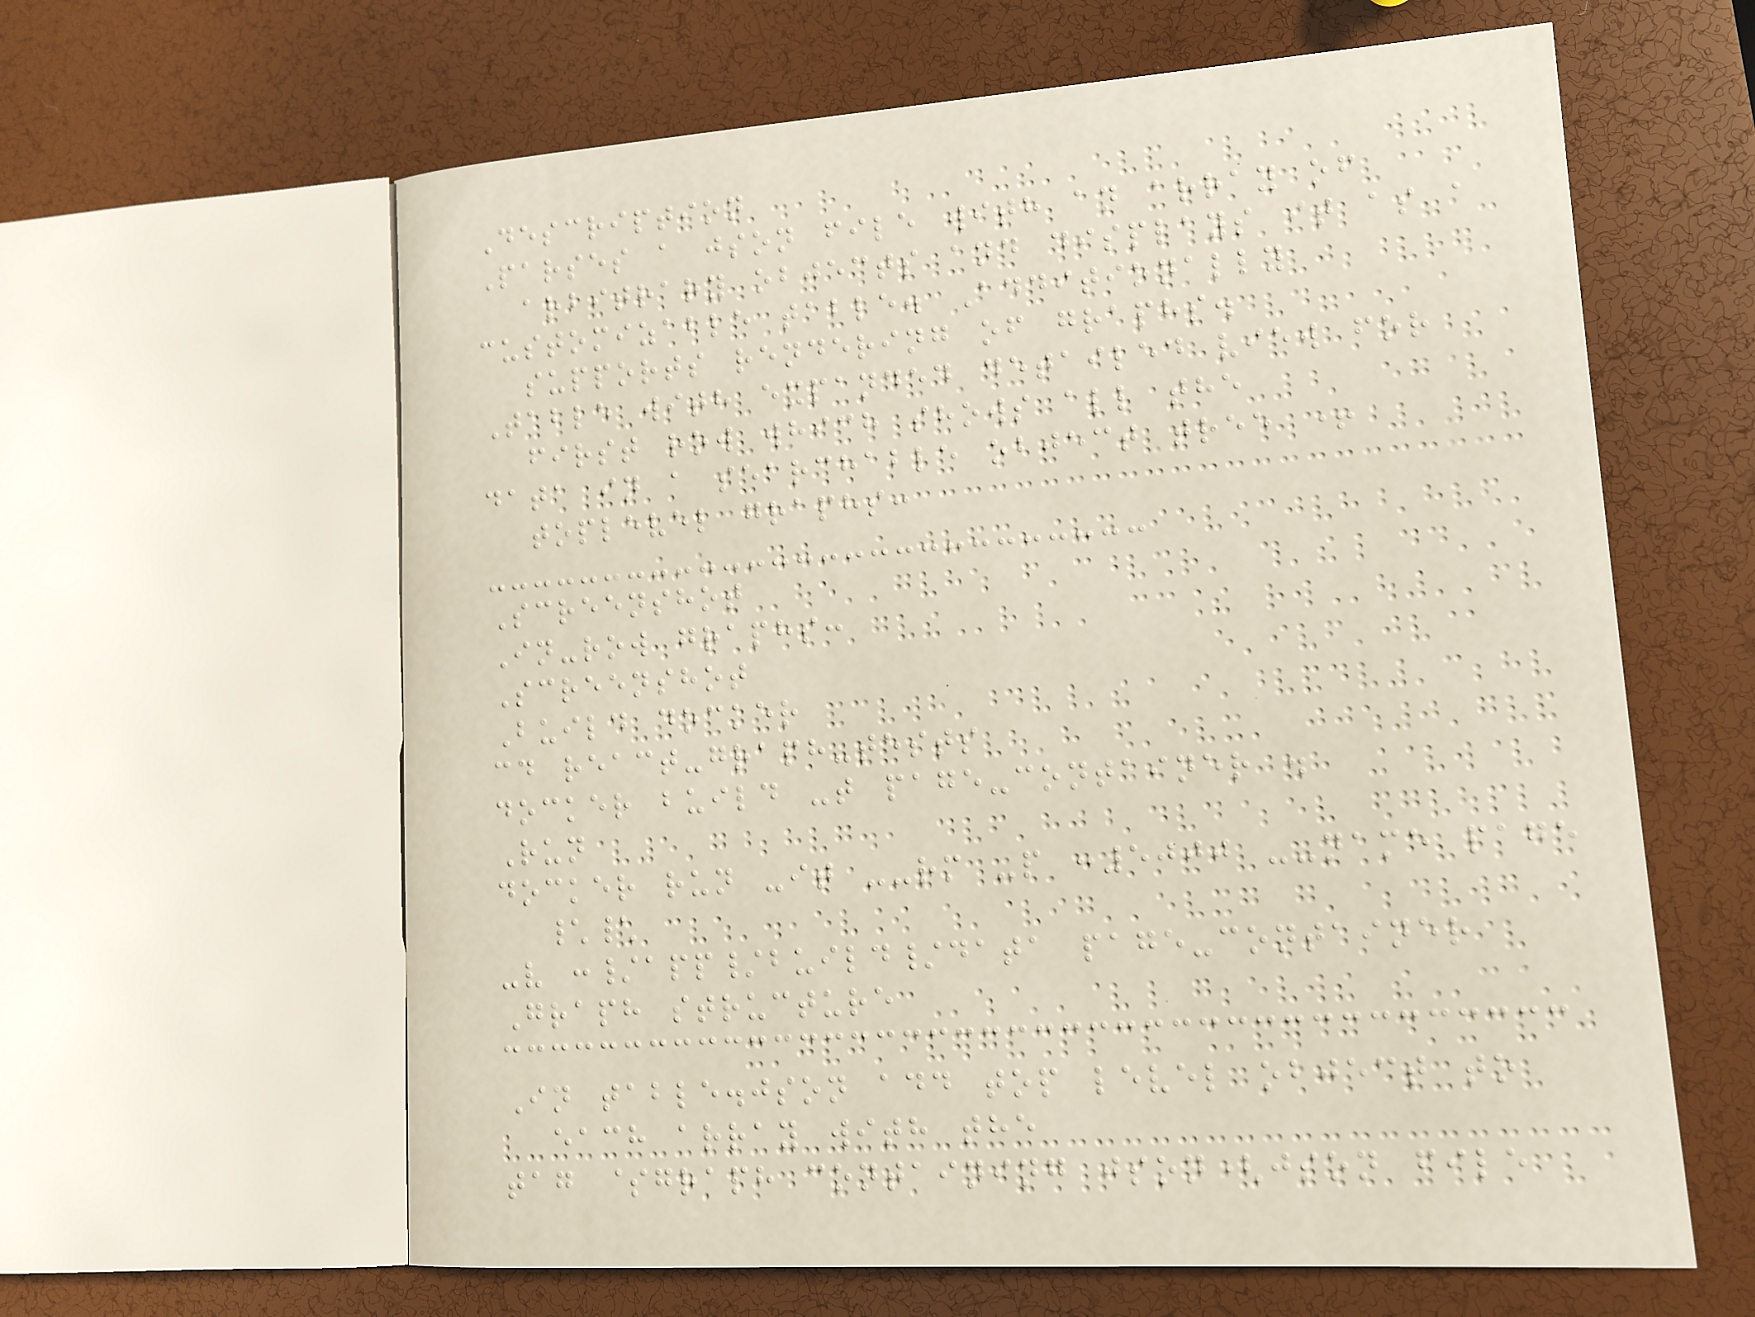Description
Parses a json file with an array of
arbitrary objects and displays it as a
customizable table. Additionally
supports rendering of graphs.
Table with expanded detailed view for
first row which shows all the
data in a searchable object tree +
toplevel graphs:
Screenshot
In-row graphs:
Screenshot
Build docker
cd react-graph-tests
docker build -t page-container .
Run
docker run -it --rm -p :5000 --name page
\\
-v :/app/build/data page-container
Graph structure
In table.json add top level object to
each array with the
tag $graph containing json(json file
